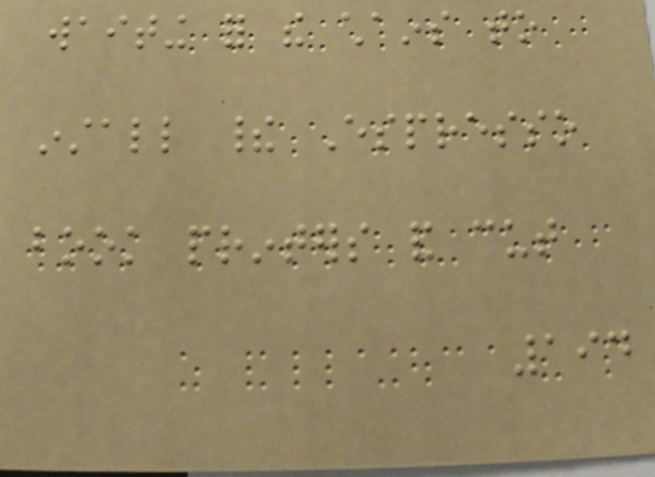waiting for the chains to
install their Espresso
book printers and cut
194
